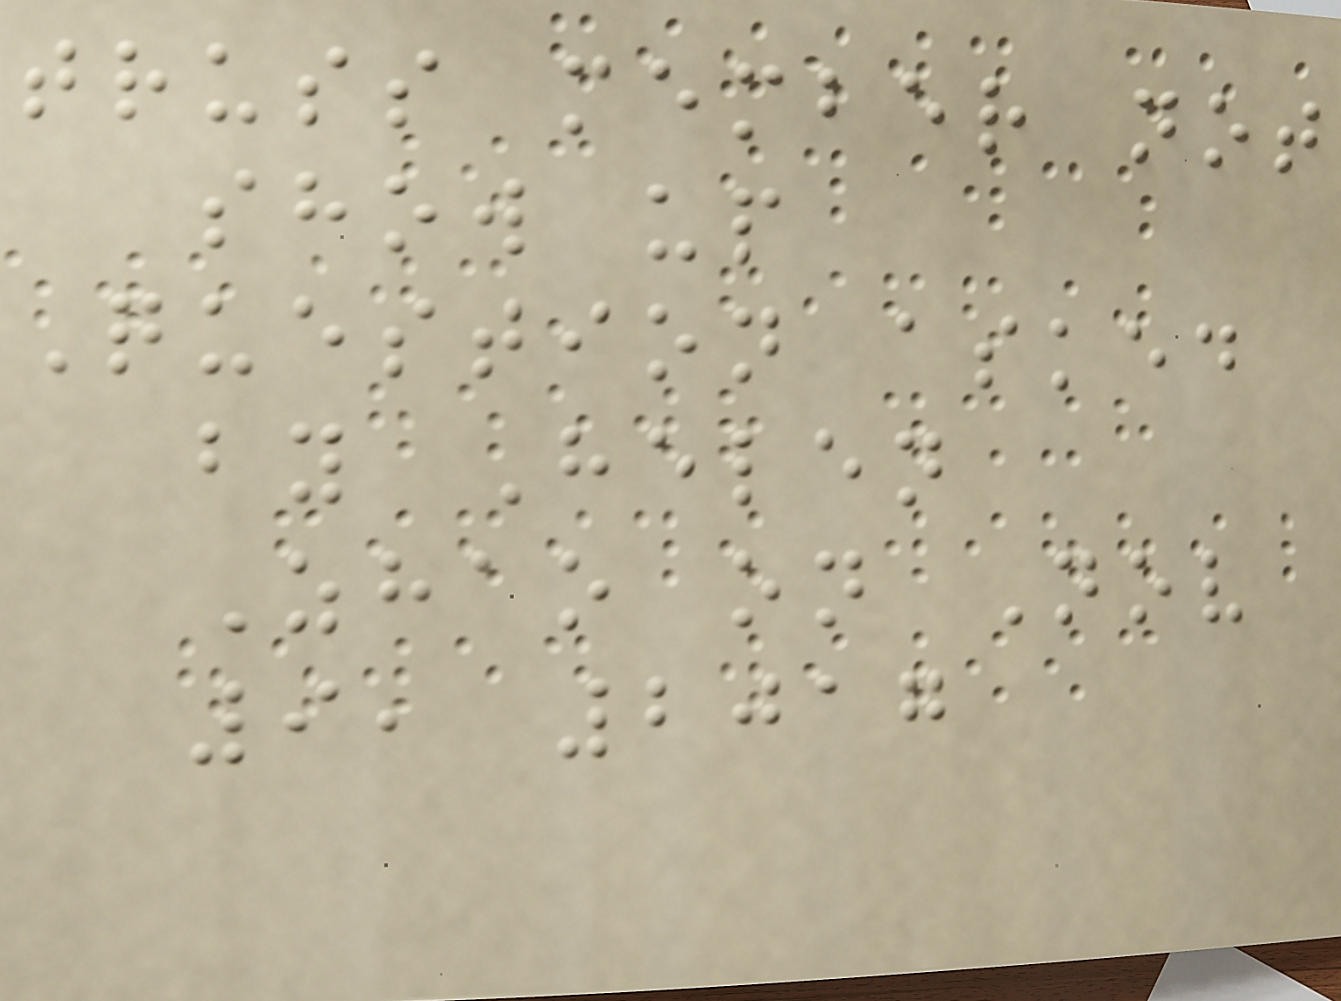truss member not
show up
Question asked
by Helen
Zhao on Nov
9, 2017
